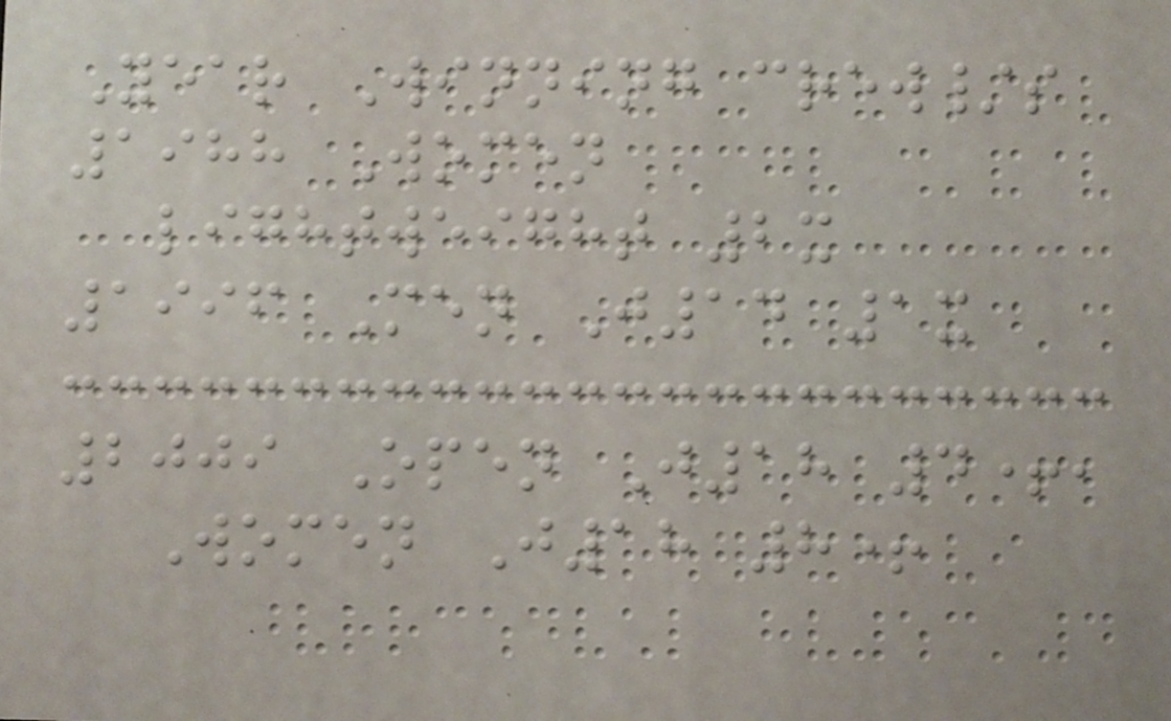Year Winning crew/s
1988 Women
lightweight 2x
1996 Men J14 1x
2009 Open J18 4+,
Women J18 8+
